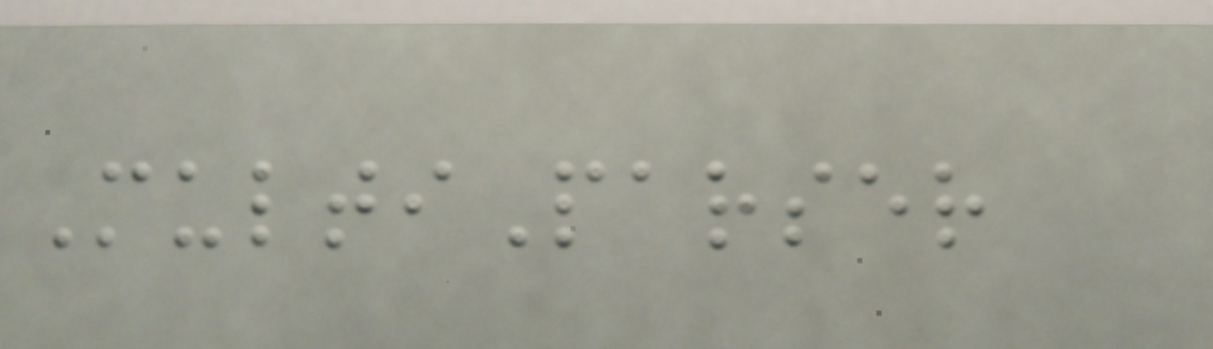MultiParser
